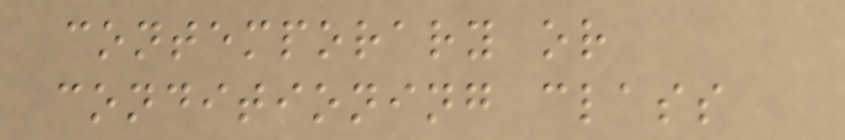contemporary or
conditioning class
